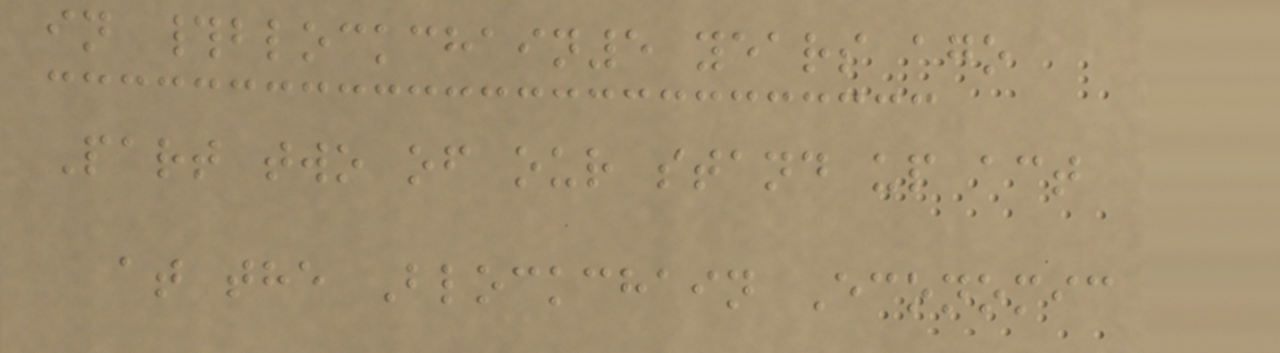in #blockchain5 years ago
Part two of our stand up act
at the Blockchain Economic
